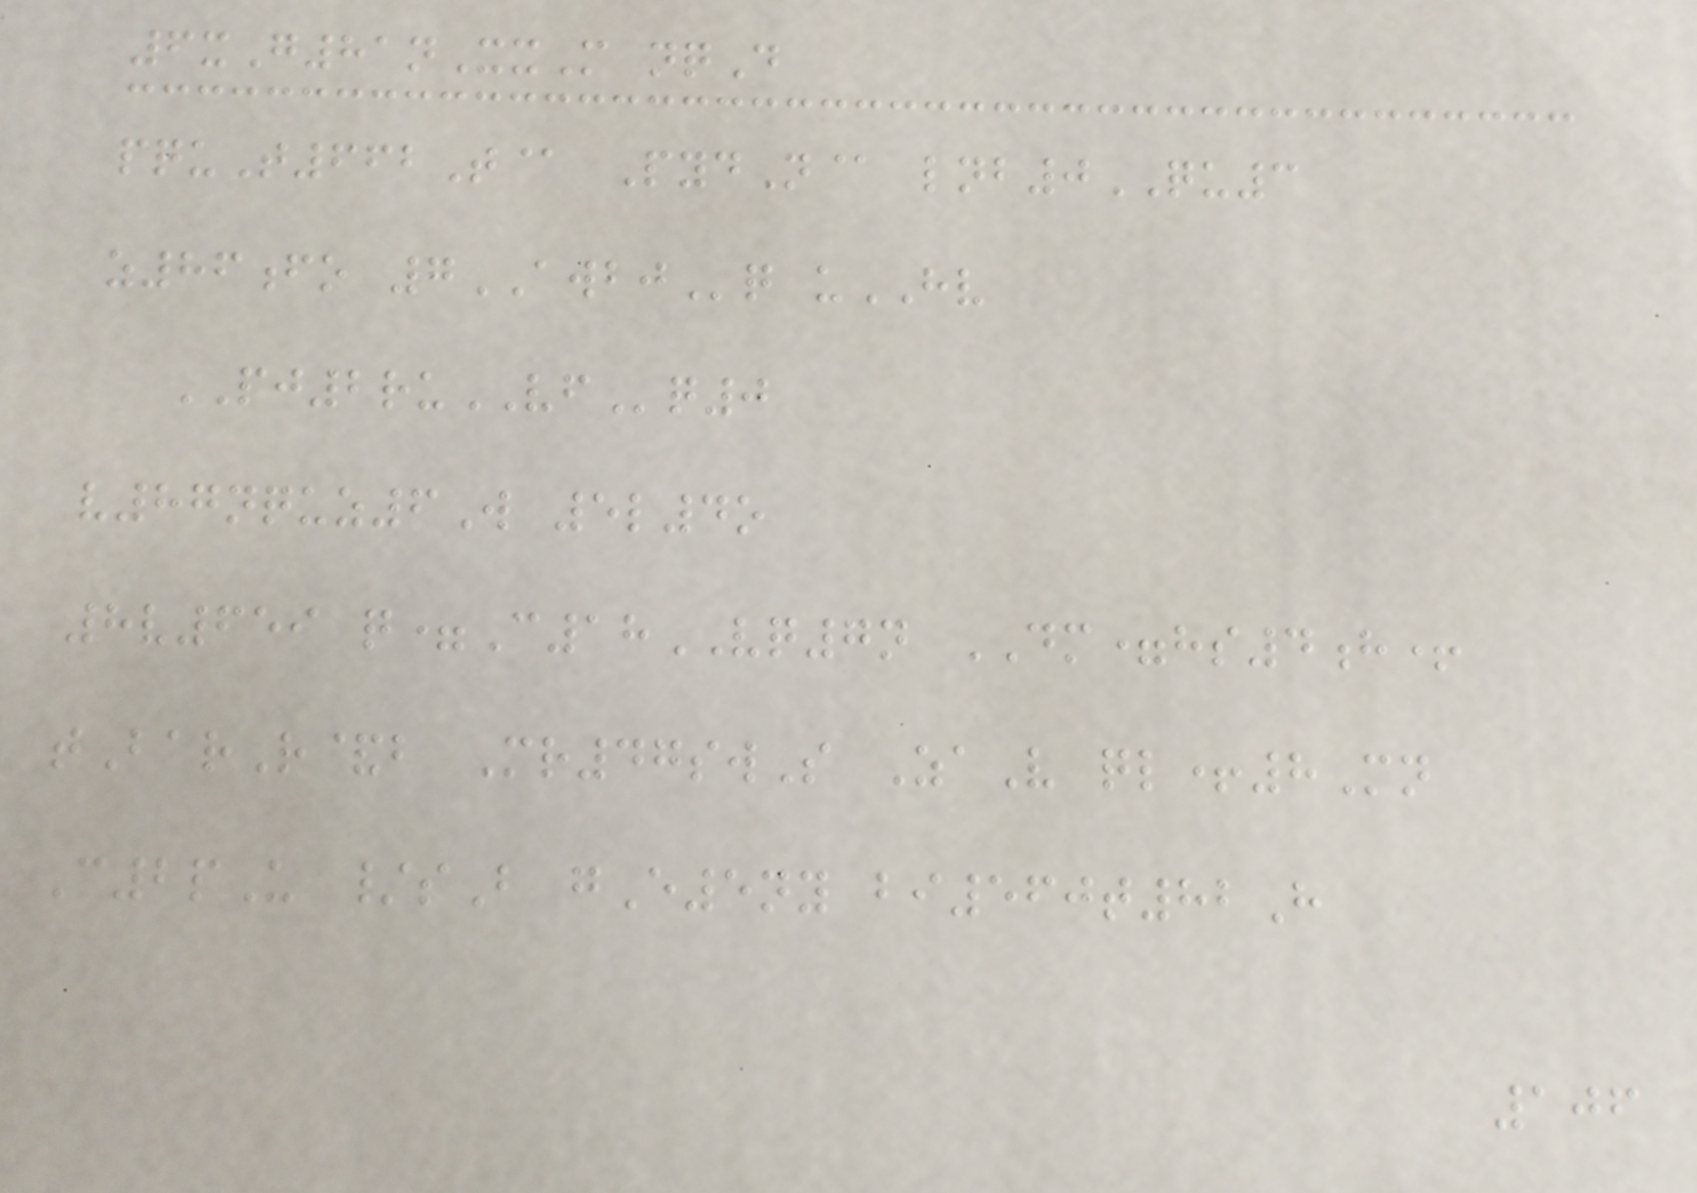6xG81nXxM nqD
pquT662T@ PydN@ lnb0QU3
z86fo 7AWBJq uHV
PJ2ruVFq0
v87nquz6W 5l4o
8v659 q=C18VQ7n DM=hs4h+
tBarR&b Mr47swS ZaV ql+8Mn
C2pU /sB gE5ny bi560t82H
106
